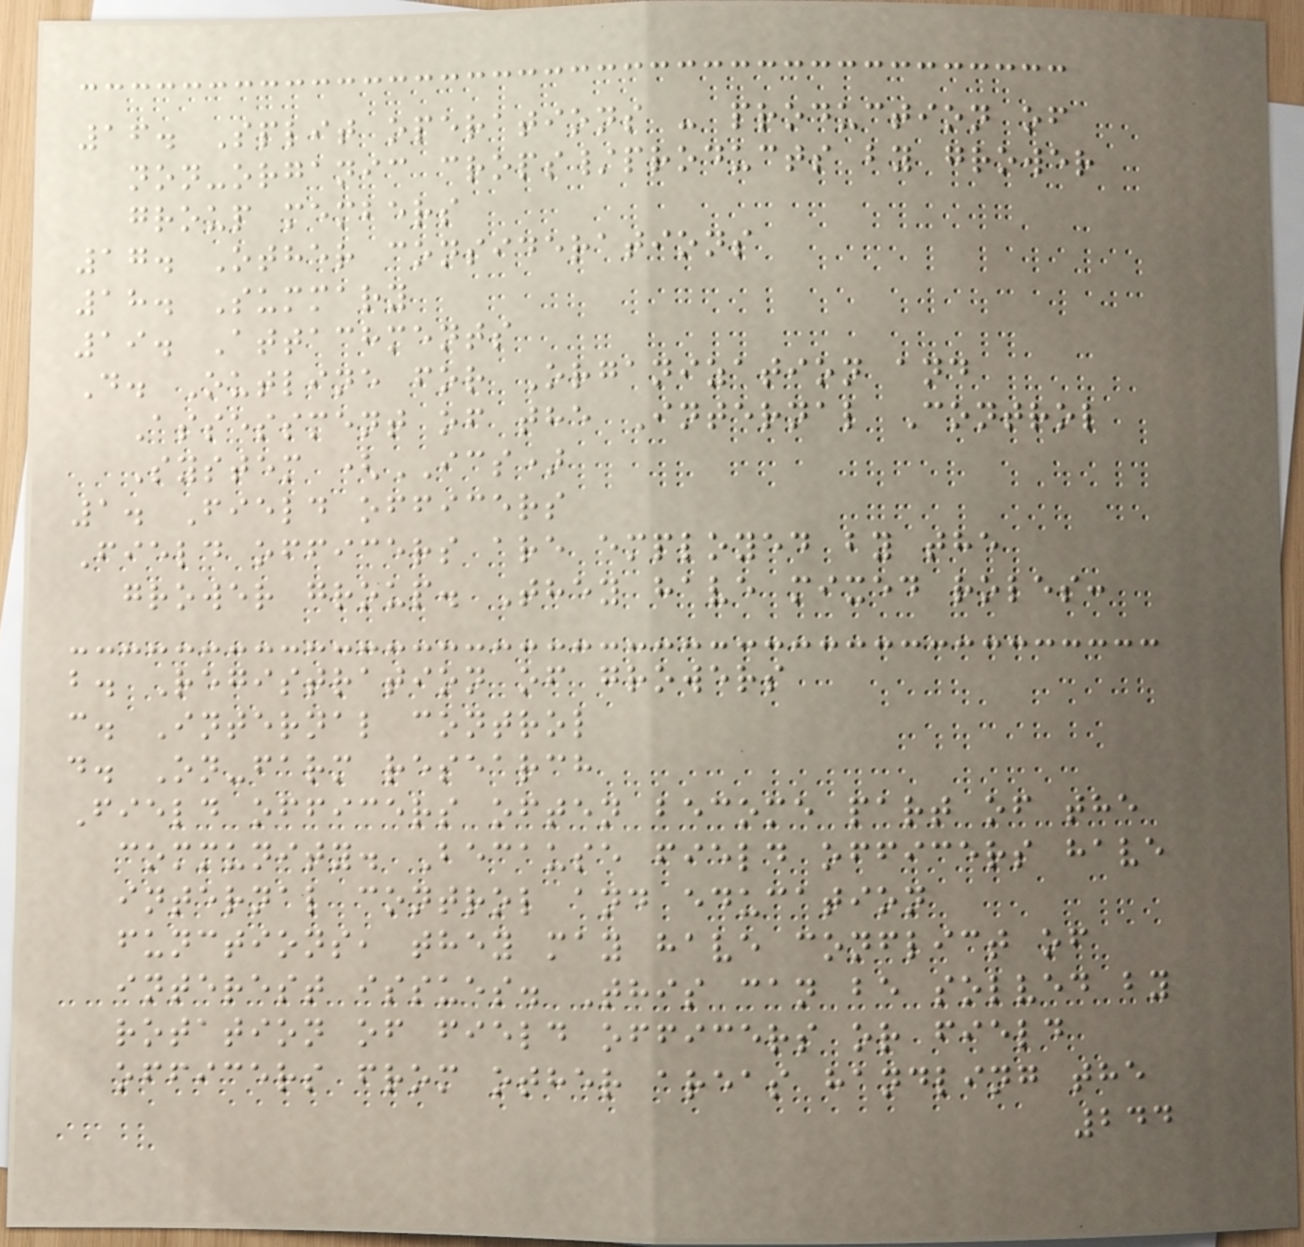16. Split operations - production of
non-organic crops/products by grower
group members
17. Other considerations
18. Summary
19. Attachments
D. Outline for Organization and
Assessment of the Internal Control
System (ICS)
1. Field officers
Field officers are employed by the
grower group. They have mixed roles:
b. Registration of growers
c. Internal control
d. On-farm research
Field officers often become part of the
community. Because field officers have
internal control and education
functions, they may have conflict of
interest issues. This can be solved by
rotation of field officers or field
officers from other areas handling the
244
